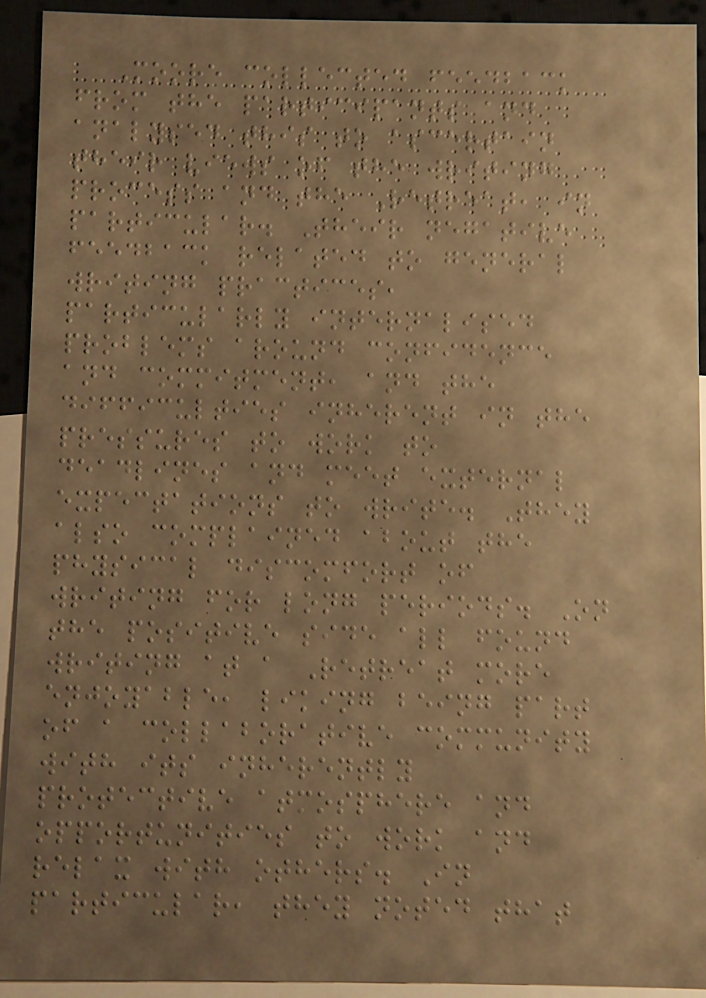Moore collected feedback
from the participants and
analysed this to ascertain
their views of the writing
process and the Retreat, in
particular. Their negative
feedback related to general
writing practices,
particularly internalised
problems around confidence
and commitment, and the
difficulties inherent in the
pressures to work to
deadlines and meet external
expectations to write. They
also complained about the
physical discomfort of
writing for long periods. On
the positive side all found
writing at a Retreat more
enjoyable, liking being part
of a collaborative community
with its inherently
protective atmosphere and
opportunities to work and
relax with others. In
particular, they noted that
